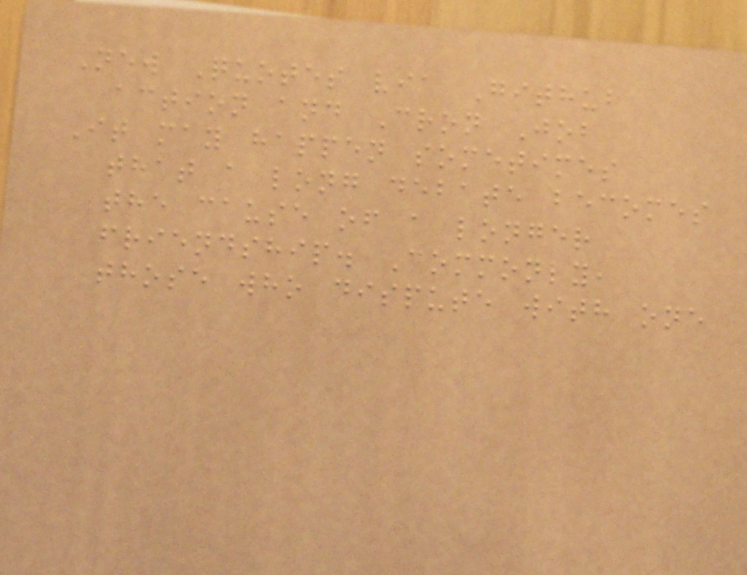New Quotes via Github
action and Cron Job
It may happen sometimes
that a long debate becomes
the cause of a longer
friendship. Commonly,
those who dispute with one
